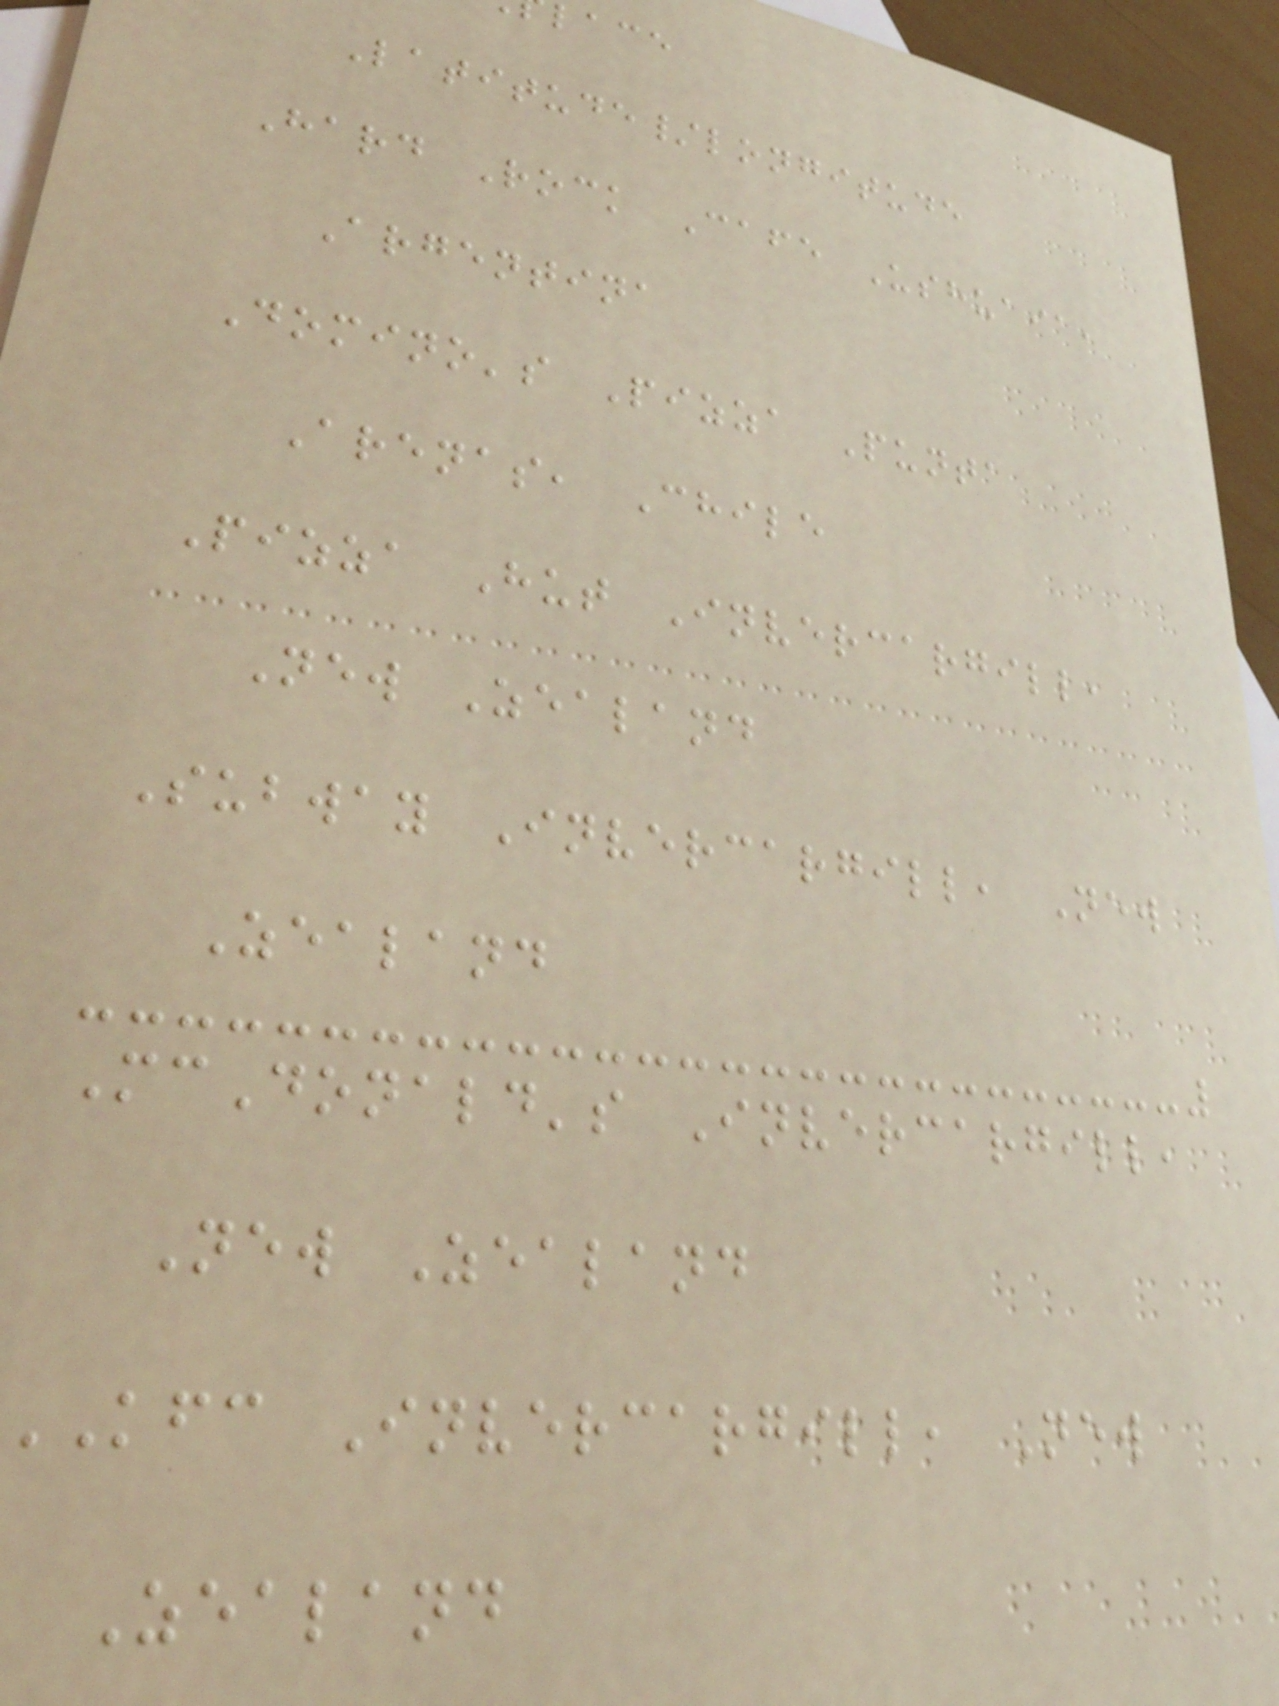lace
Latitude/longitude
Hard Rock Cafe Ushuaia,
Argentina
Domino's Pizza Punta
Arenas, Chile
Pizza Hut Invercargill,
New Zealand
Subway Invercargill, New
Zealand
McDonald's Invercargill,
New Zealand
kfc Invercargill, New
Zealand
